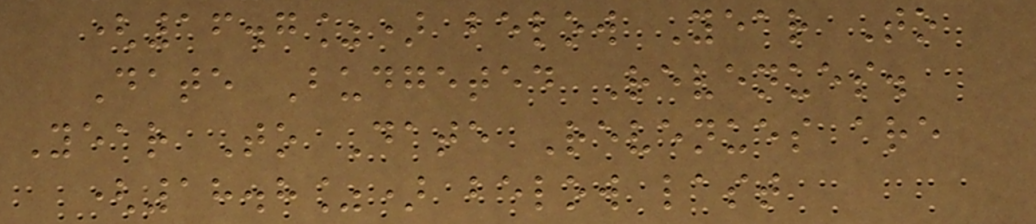(16.7%) below Year To
Date Budgeted Revenues.
Year To Date Revenues are
(18.8%) below last
